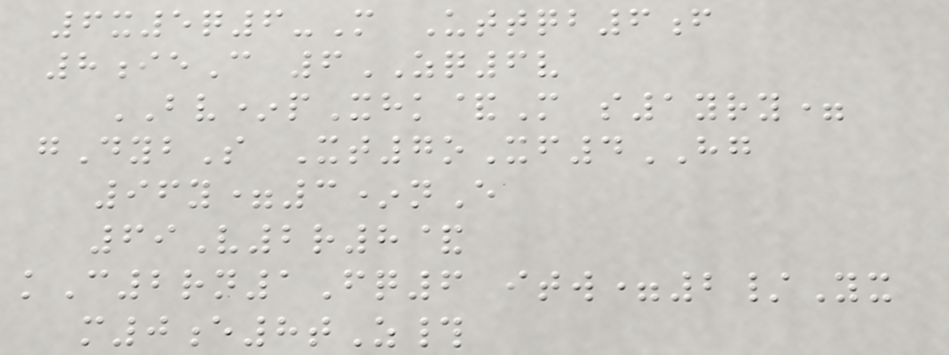6x5q6-M Uttqb6f
8ieC 6ZQ6v
BV*pXhk&M s1yry=
gDybS Xt7oXf4HG
96y=3*nE
69V2r8&
kC2rn1Fq6 itw=2/Yx
m0e8tZ#
